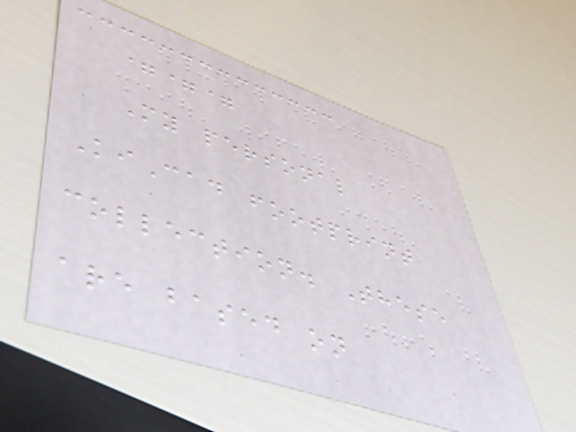===
My personal
KiCad footprint
collection. These
are based on
